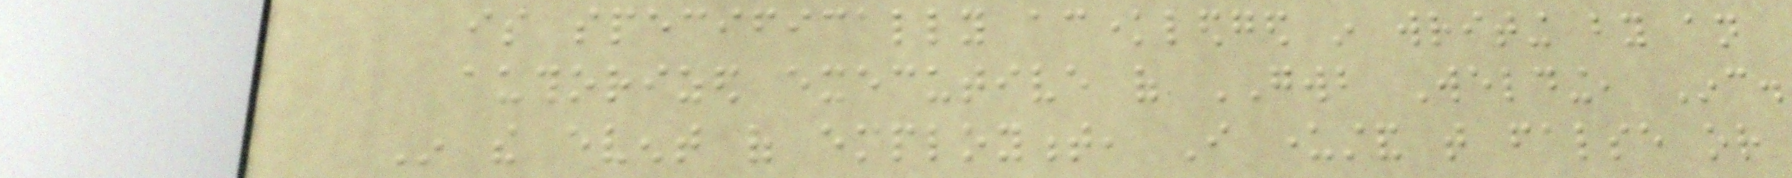is specifically acknowledged in writing by an
authorized executive of GWB Welding, Inc.
In the event of employment, I understand that false or
